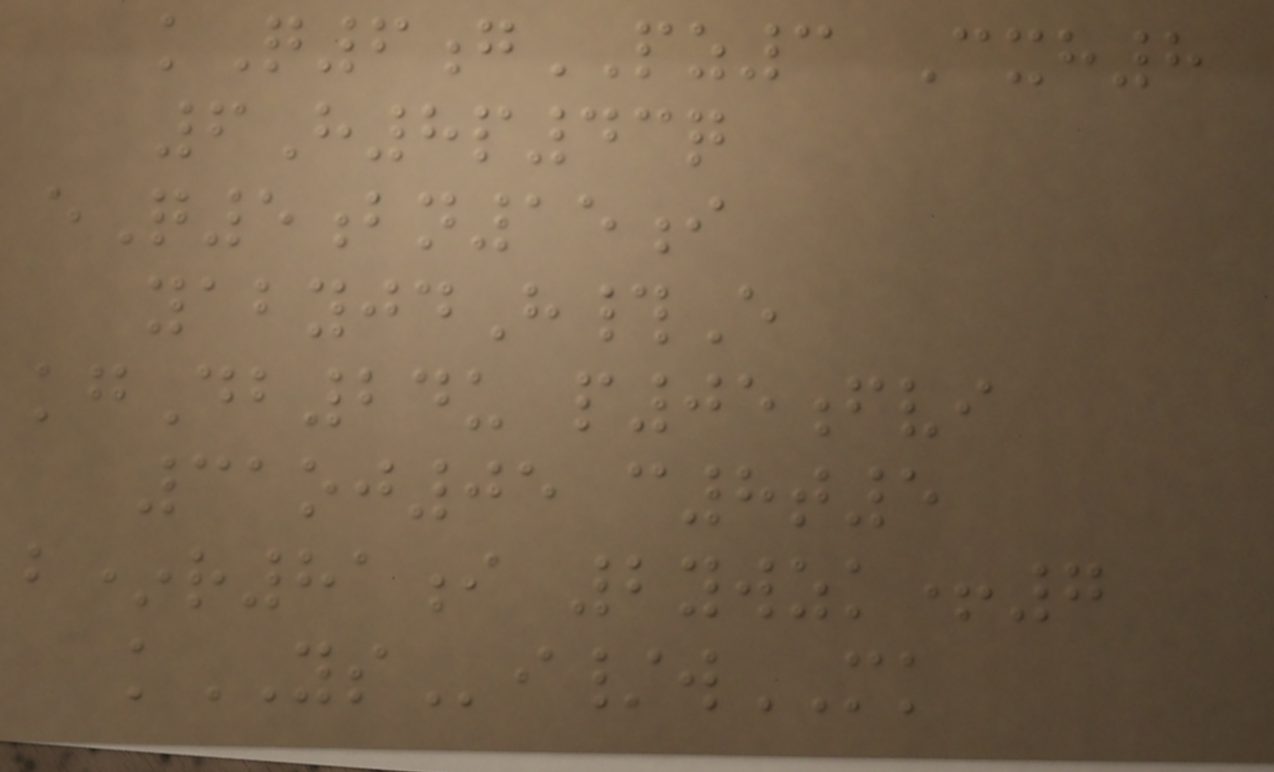kQ6gPZ3 Cxh8
6H8p43q
eQ5bn15i
yabyjdH#E
kgDb24u p05fvi
31oj05 c8t5
b*r81i 2ywzk+7
kYSi/wMK
